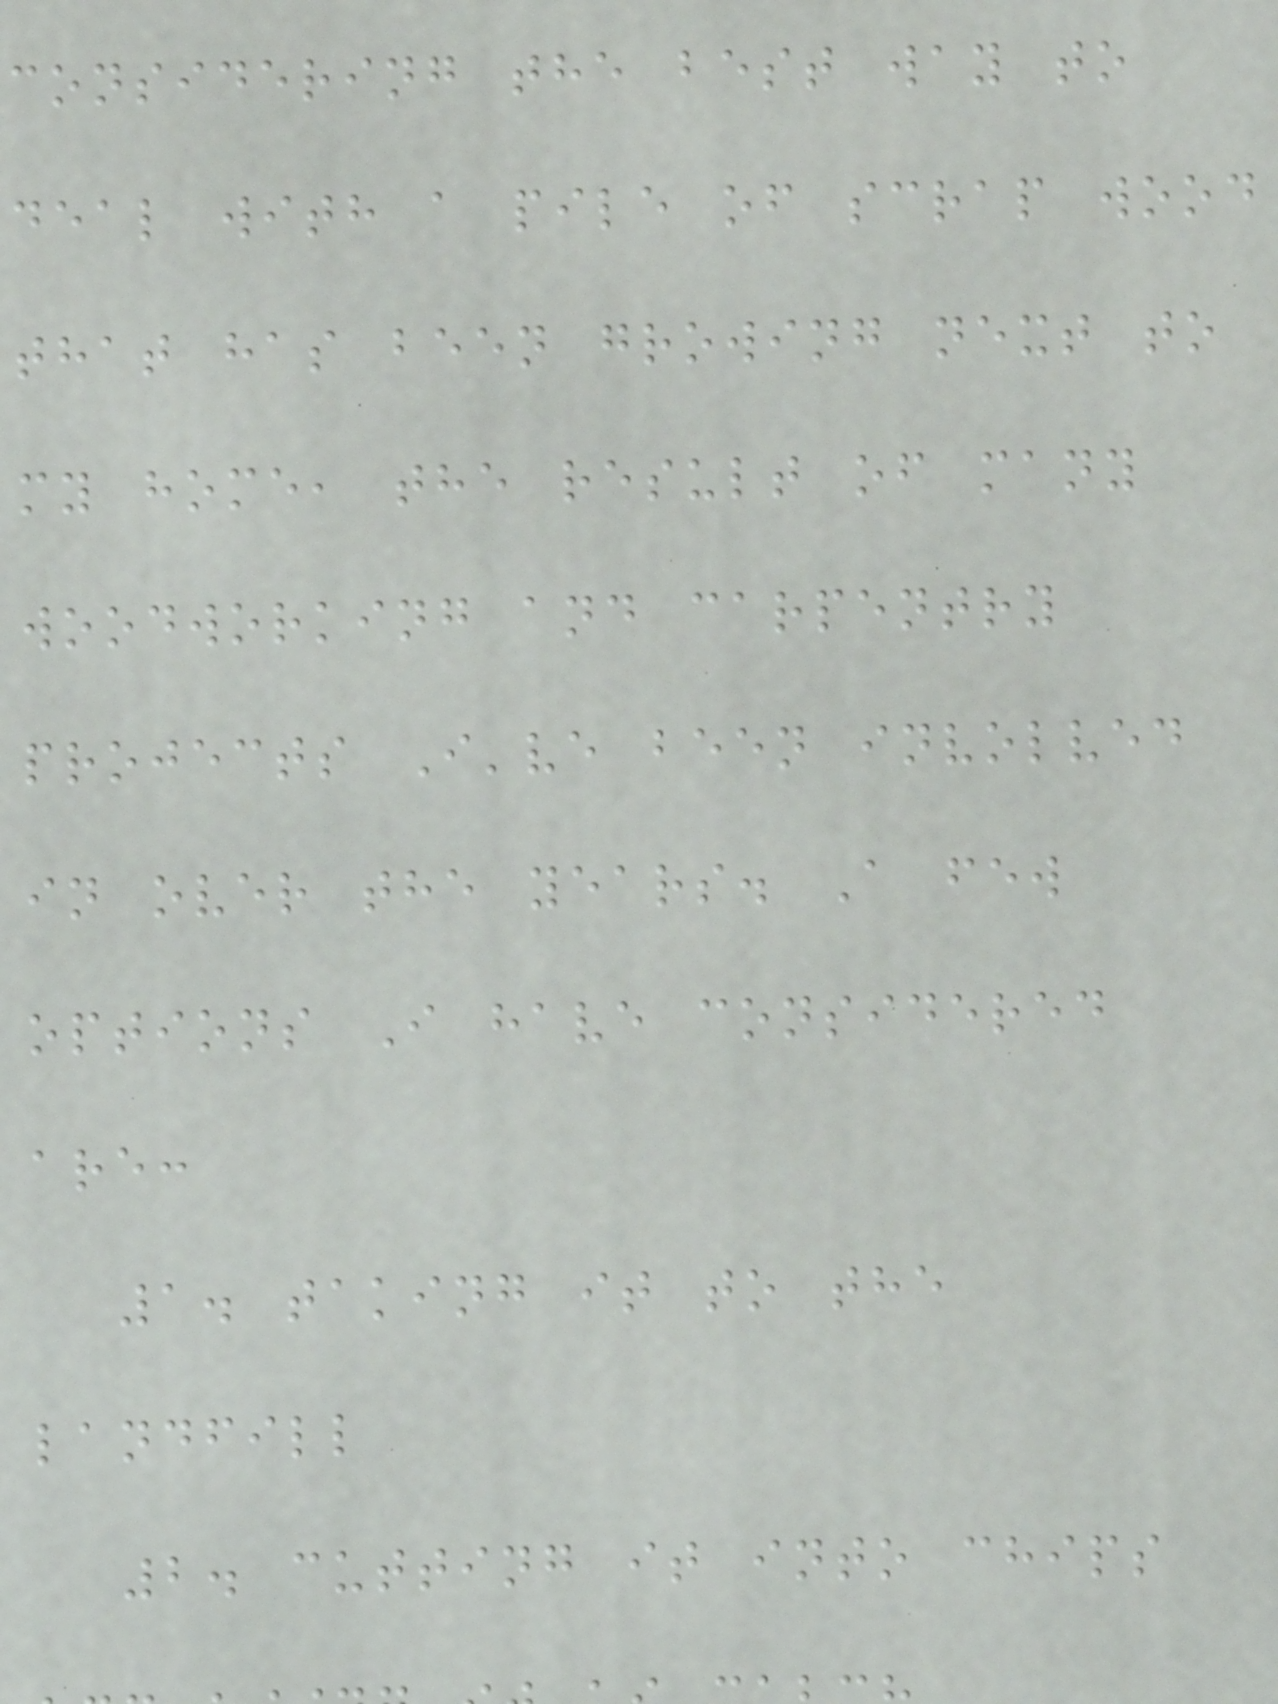considering the best way to
deal with a pile of scrap wood
that has been growing next to
my home, the result of many
woodworking and carpentry
projects I've been involved
in over the years. A few
options I have considered
are:
1. taking it to the
landfill
2. cutting it into chips
